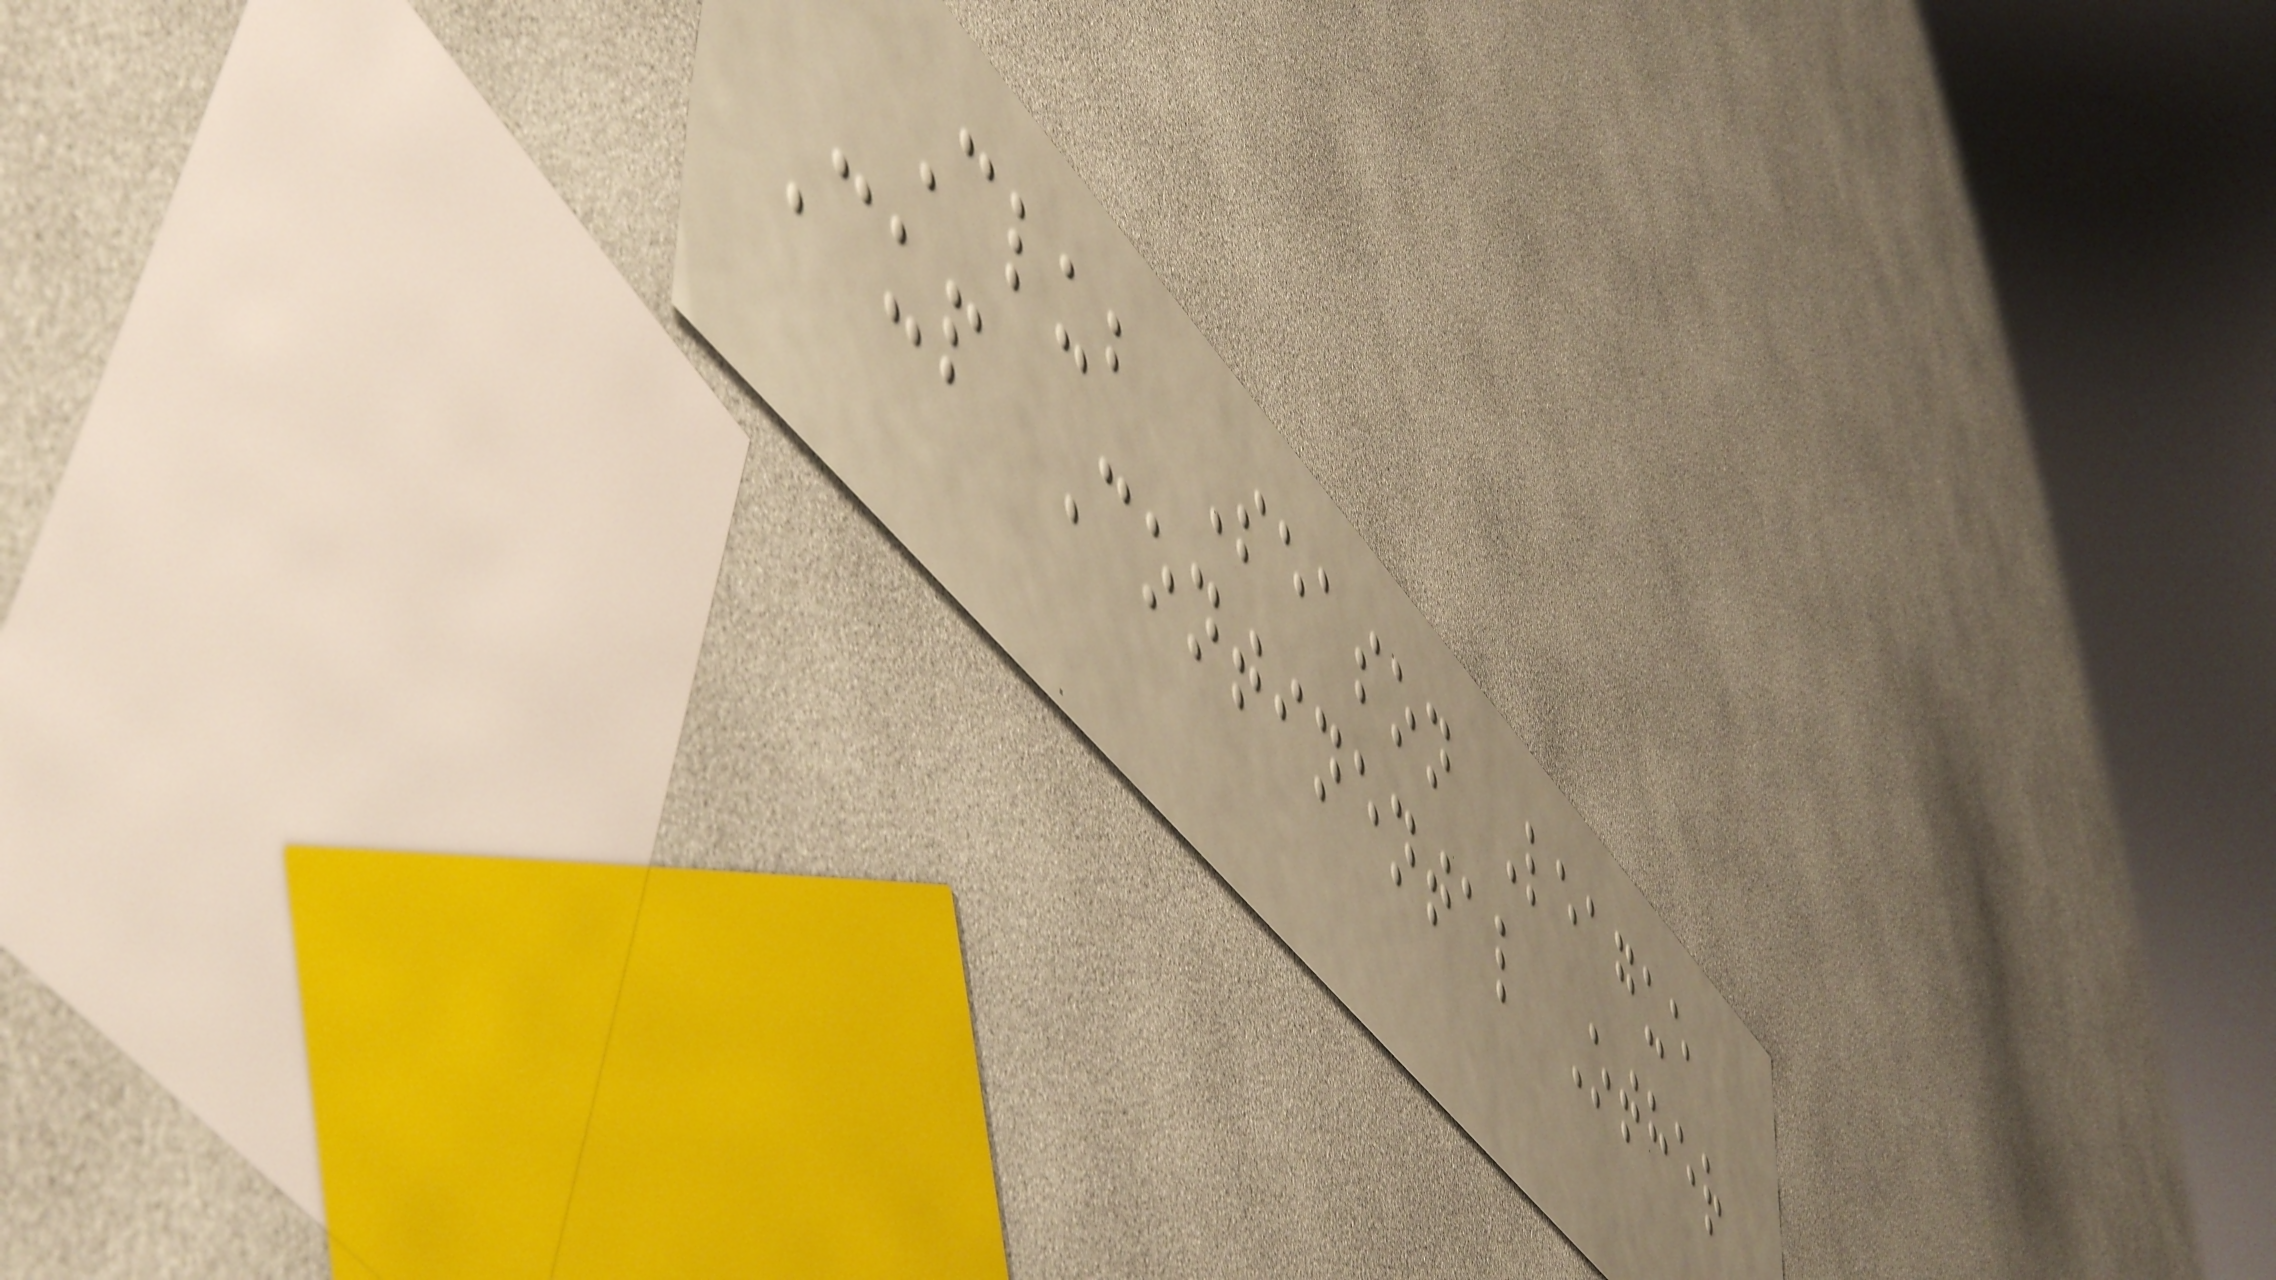Club Season League
Cup Continental Other
